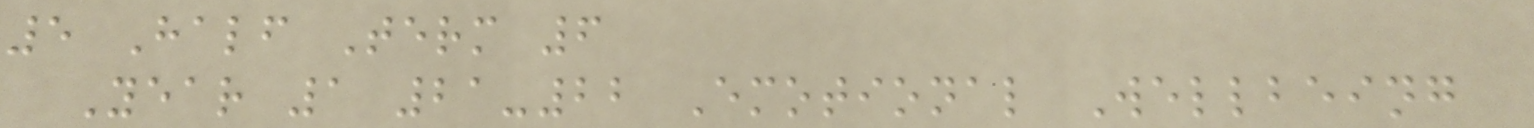5 Half Term 6
Year 1 21-22 Emotional Wellbeing
